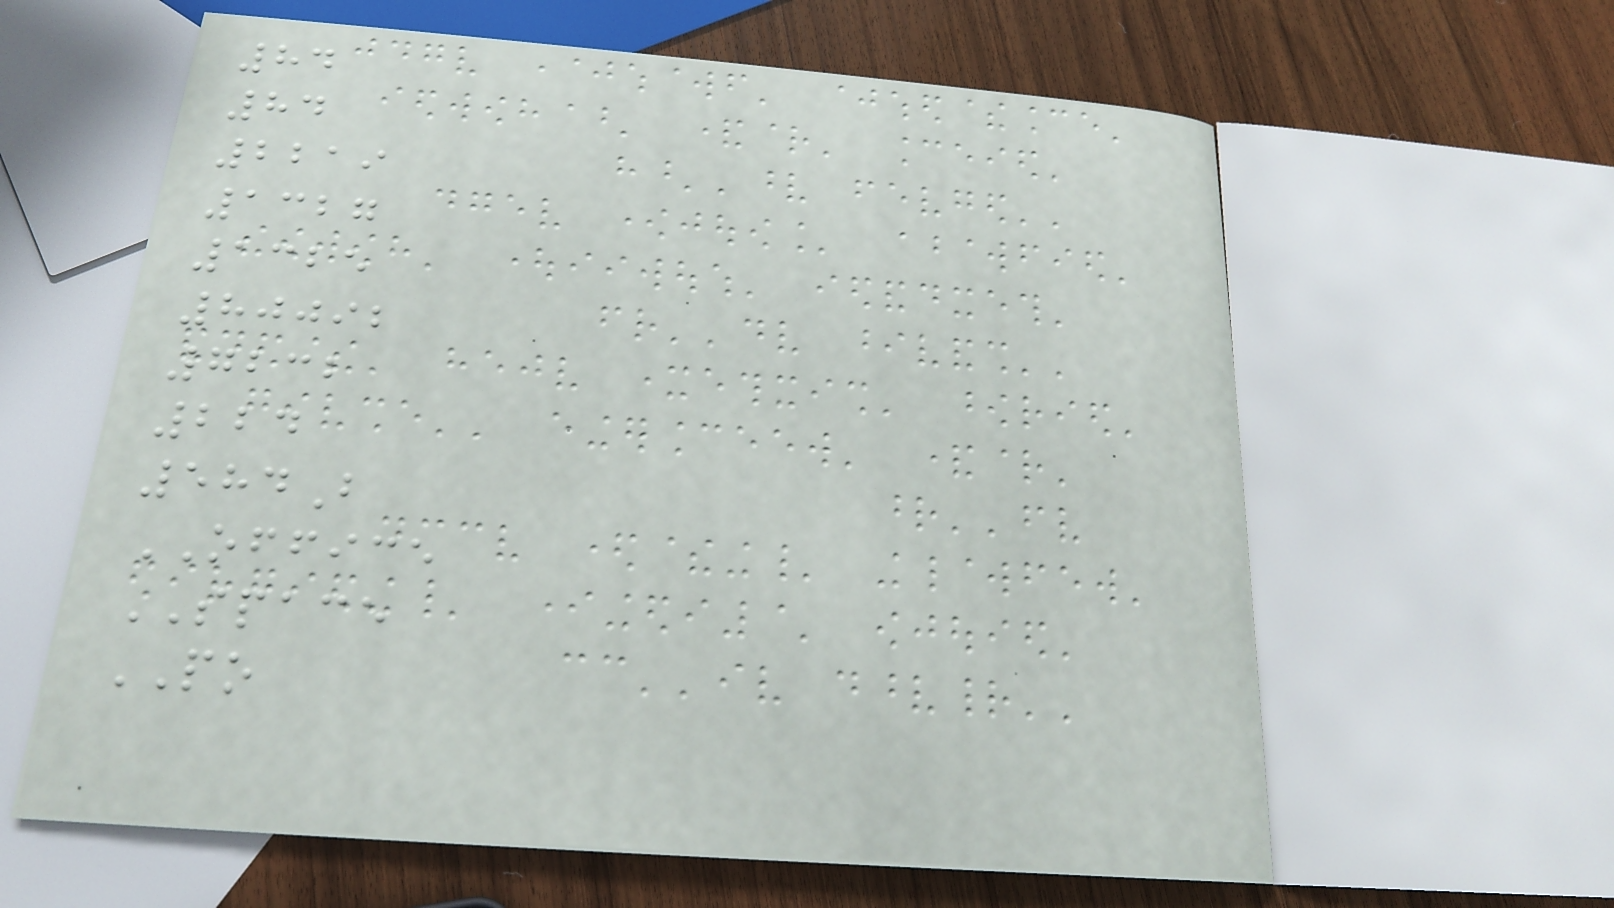84
84
2219
1327
1325
80092
7232
224
584B
OFFICE
SPACE
PO
